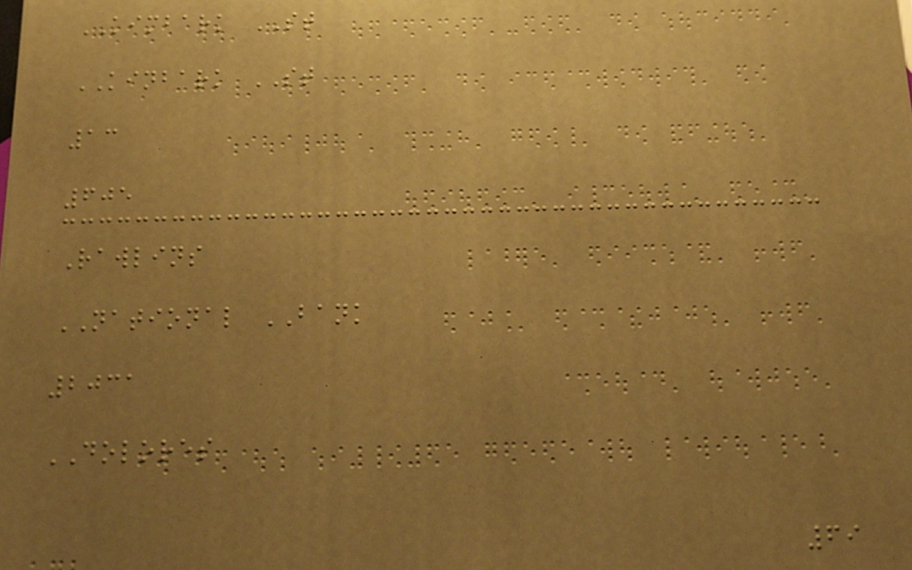KIMBARK ST
KINBARK ST
13
605
Rawlins
NATIONAL BANK
2031
DOLORES
69
